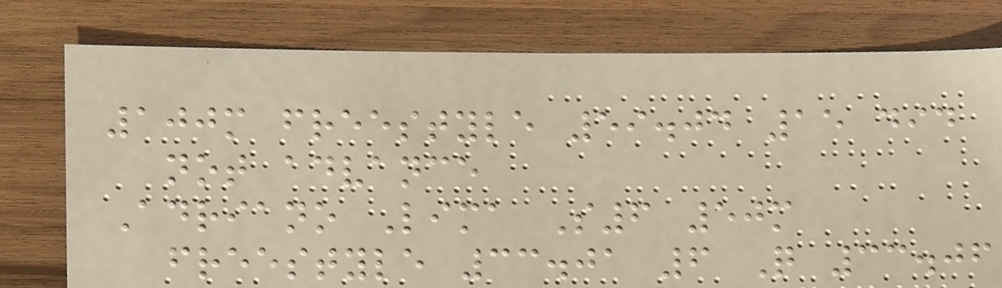100m freestyle 59.04 15 did
not advance
Adriano Lima S6 50m
freestyle 33.01 6 Q 33.06
